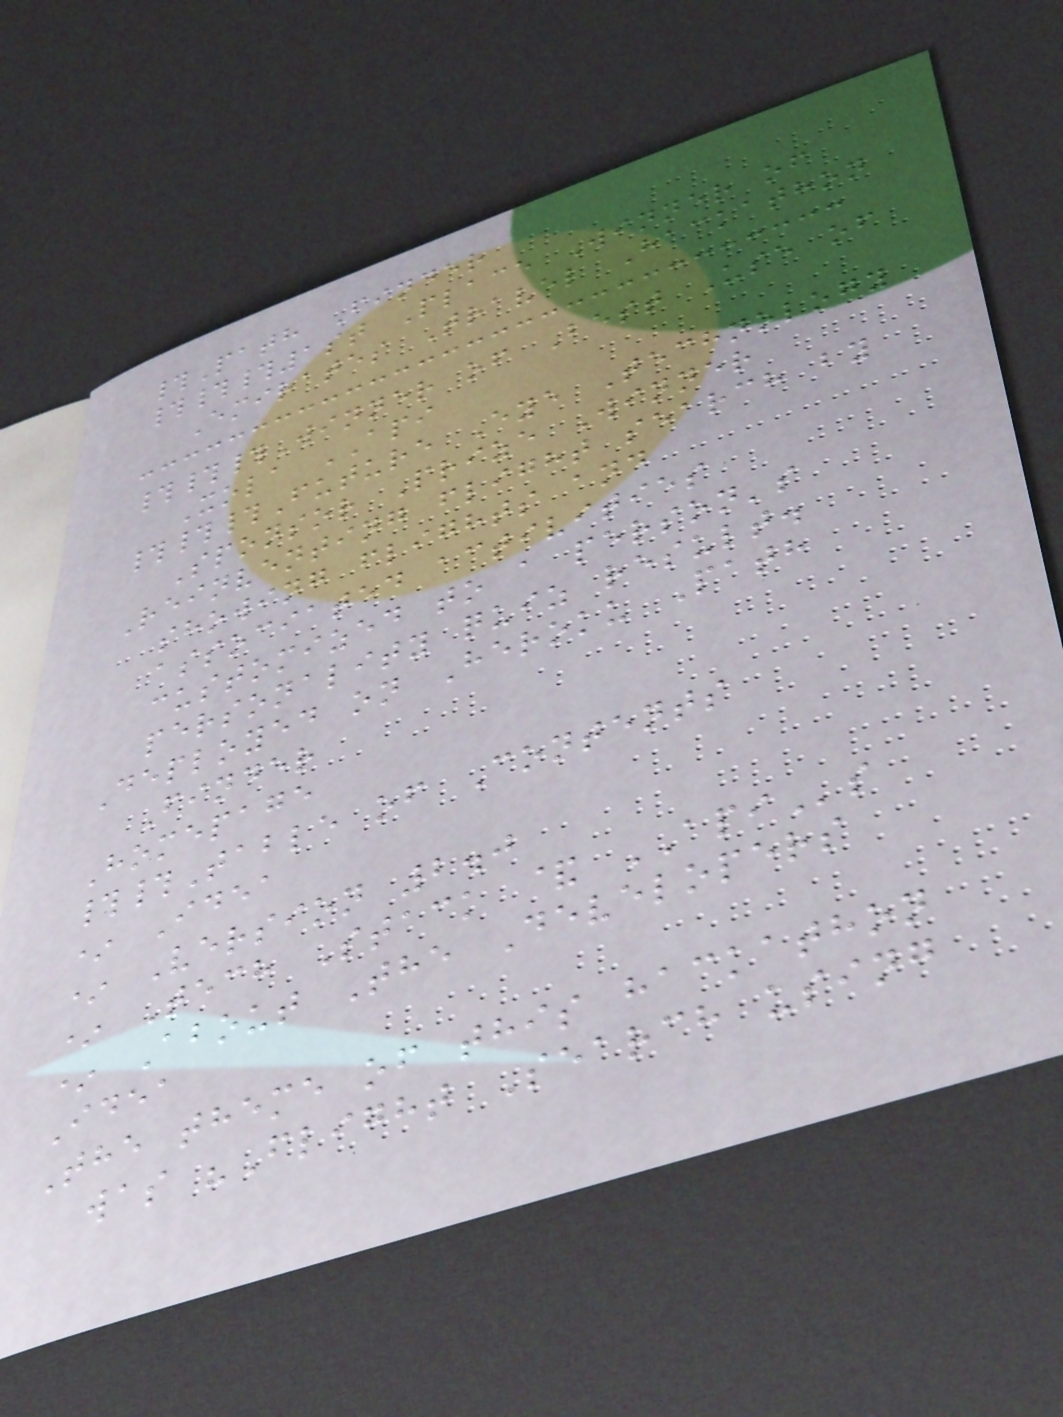#Path Finder
###1st Place Winner of
Emirates Travel Hackathon
###Winner of Best Use of
Xola API
###Future Eye Technology
Sponsor Prize Winner
Reinventing flight search by
showing flights and
associated activities
customized to a person's
personality quiz result.
Deployed on Heroku Path
Finder
Homepage
##Table of Contents
* Idea
* Version 2.0
* Tech Stack & APIs
* About The Developers
Idea
The theme of this hackathon
was "Flight Search using
